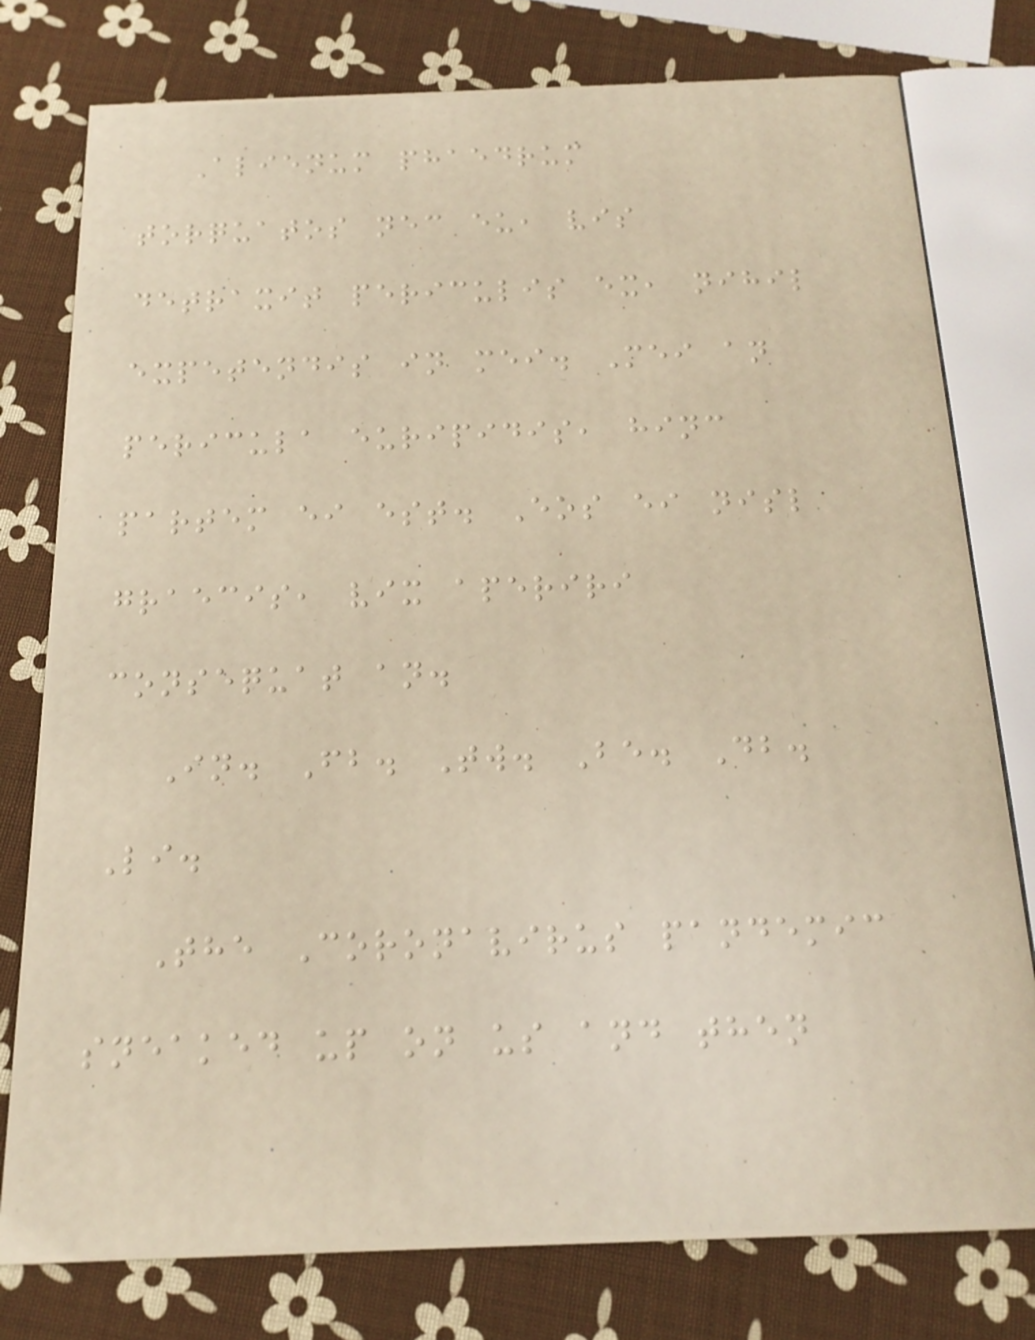Alienum phaedrum
torquatos nec eu, vis
detraxit periculis ex, nihil
expetendis in mei. Mei an
pericula euripidis, hinc
partem ei est. Eos ei nisl
graecis, vix aperiri
consequat an.
In. Fb. Tw. Be. Db.
Li.
The Coronavirus pandemic
sneaked up on us and then
